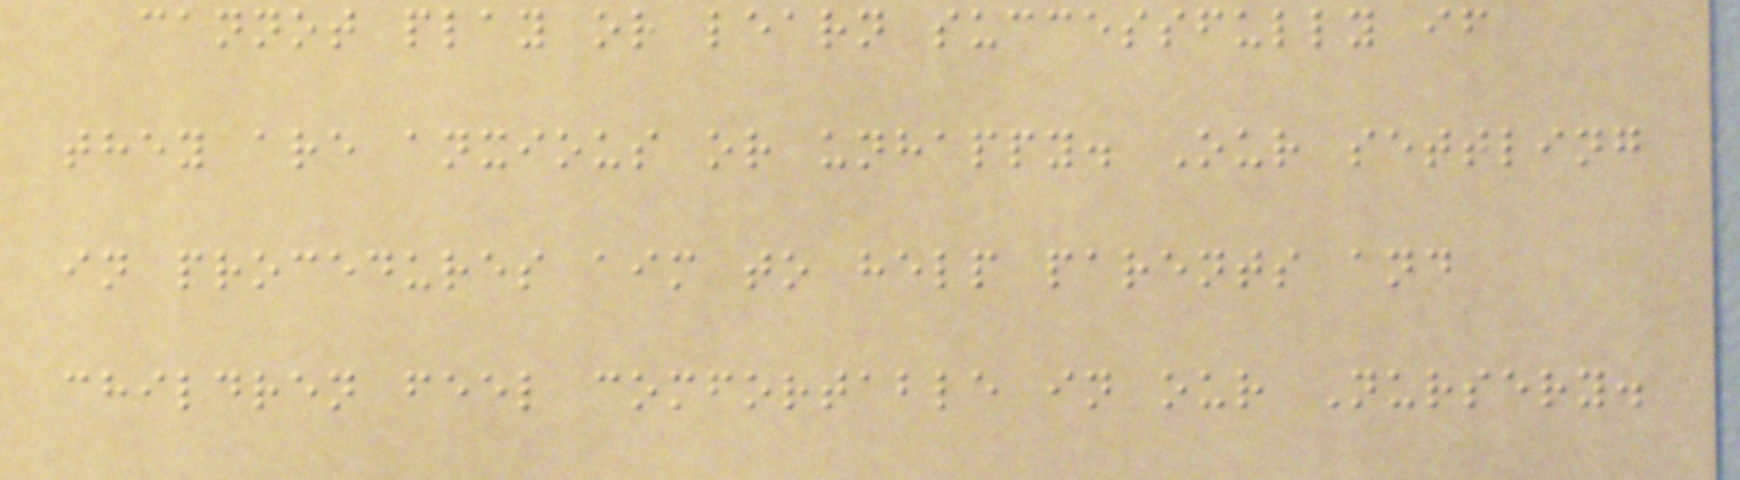cannot play or learn successfully if
they are anxious or unhappy. Our settling
in procedures aim to help parents and
children feel comfortable in our Nursery.
